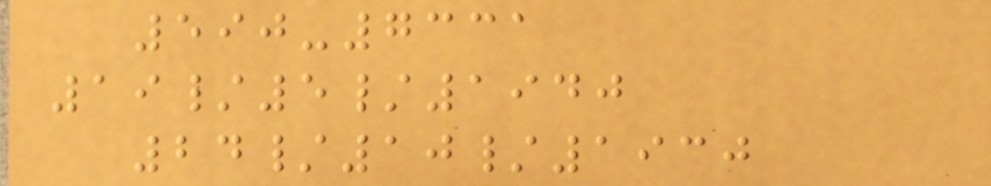590-7331
19/5/1940
24/10/1930
